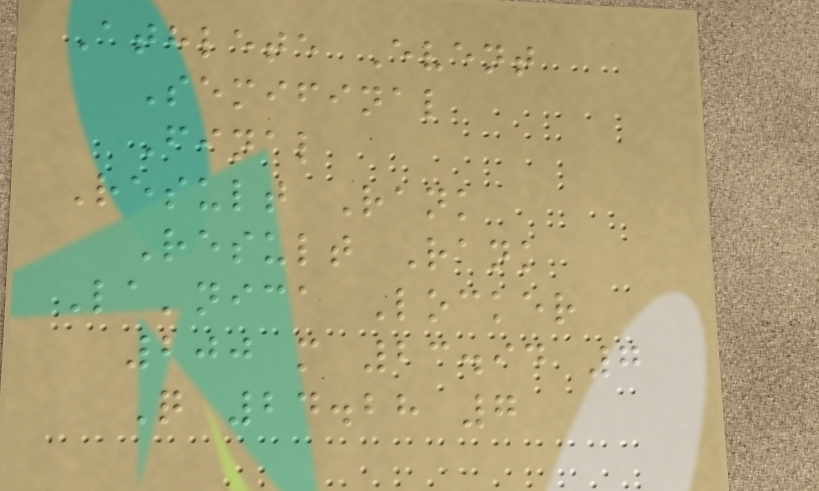Athlete Event
Semifinal
Final
Result Rank
Result Rank
La'nica Locker
200 m 23.94 7
Q 24.28 7
